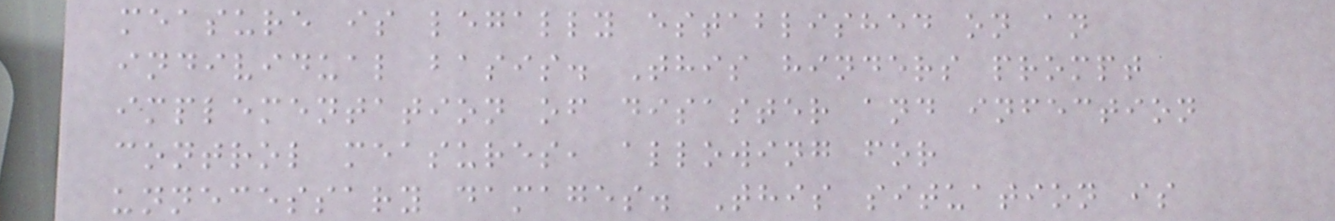measure is legally established on an
individual basis. This hinders prompt
implementation of disaster and infection
control measures, allowing for
unnecessary damages. This situation is
